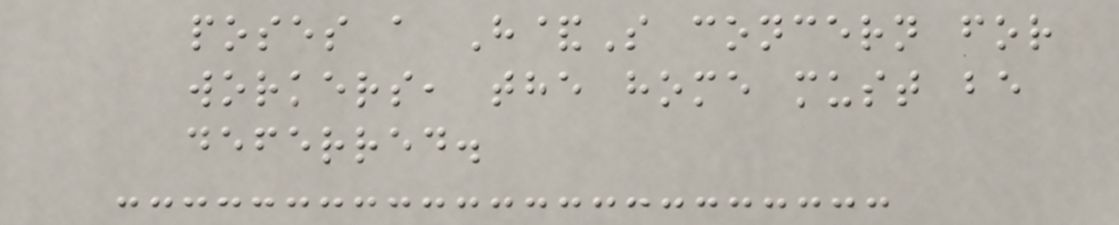poses a H&S concern for
workers, the home must be
deferred.
